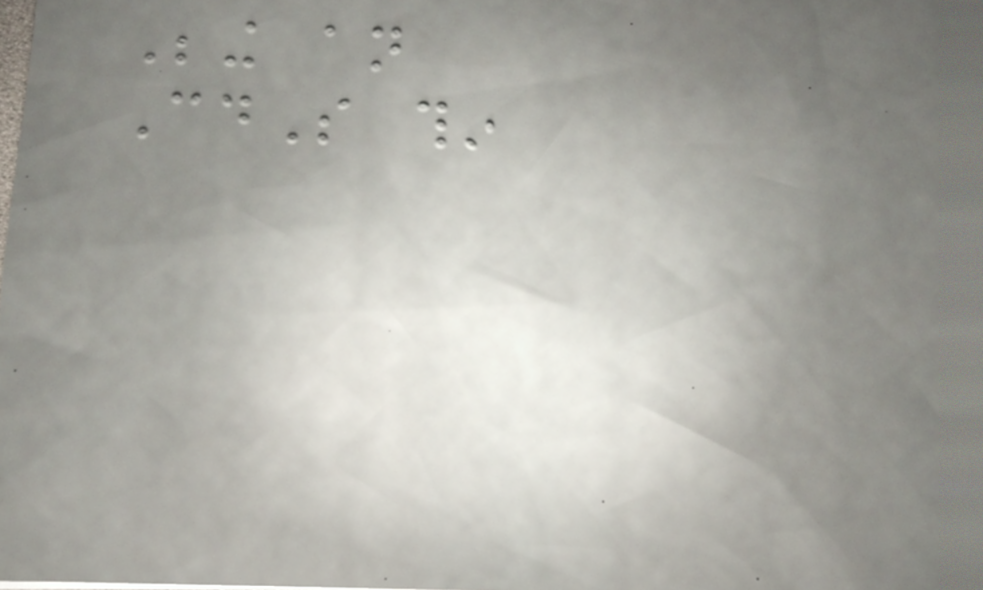Being an
CdS thin
